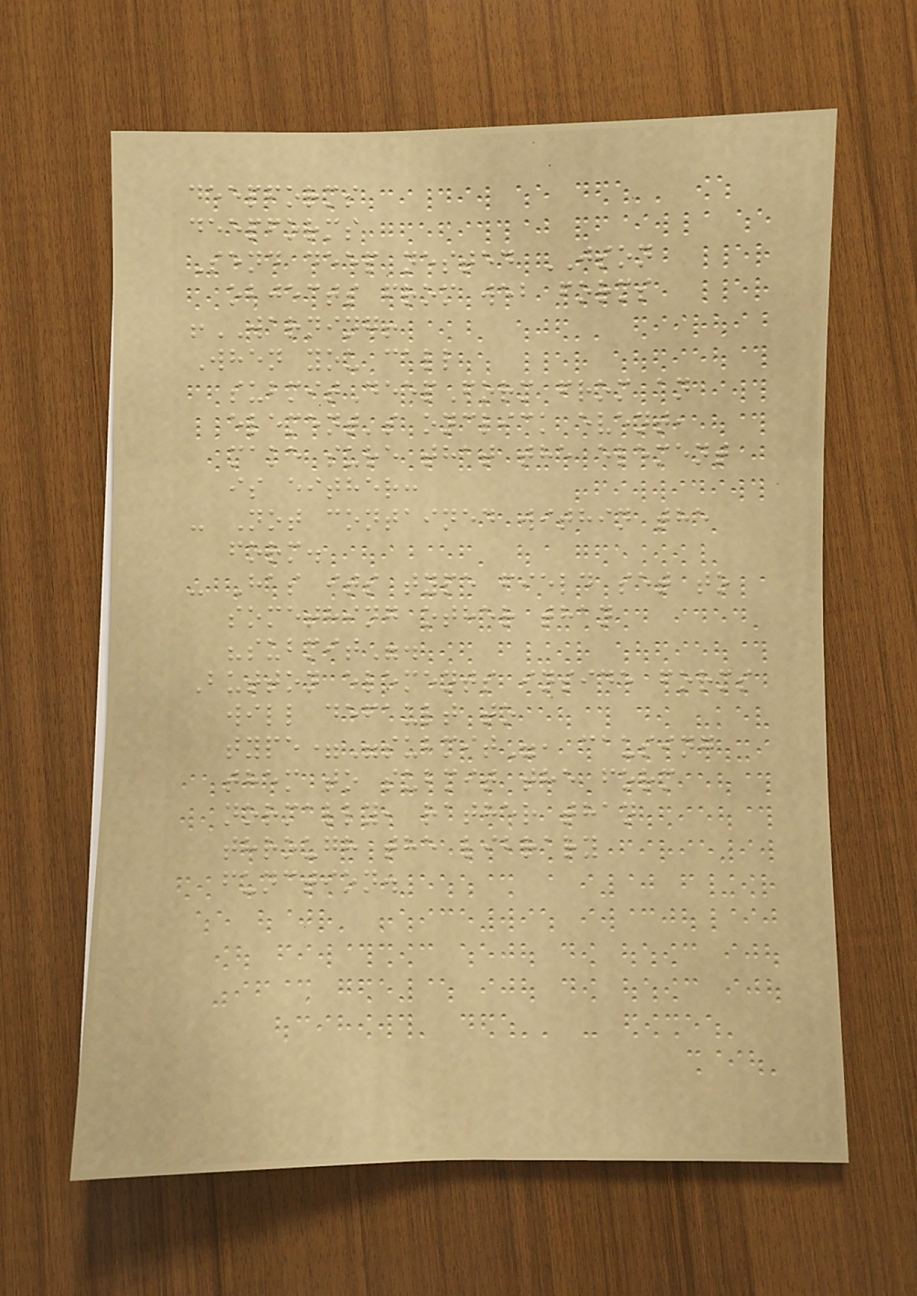deepforms
deepforms
Send deep nested JSON
objects from web forms
!WARNING!
When you call
submitDeepForm from an
element's onclick event,
make sure that the element
is either:
- Not contained within the
form.
- Has its type field set to
something other than
"submit".
Button elements inside forms
will default to
type="submit", causing
them to submit the form
normally, rather than
through the library
function.
